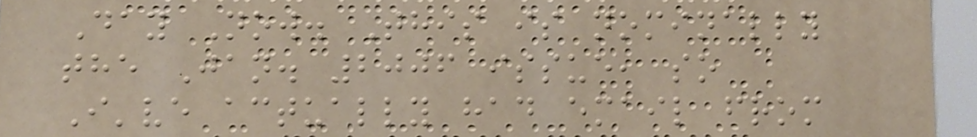Day Now. This is nominally
the Jan. 2006 issue, so
I've actually had email from
